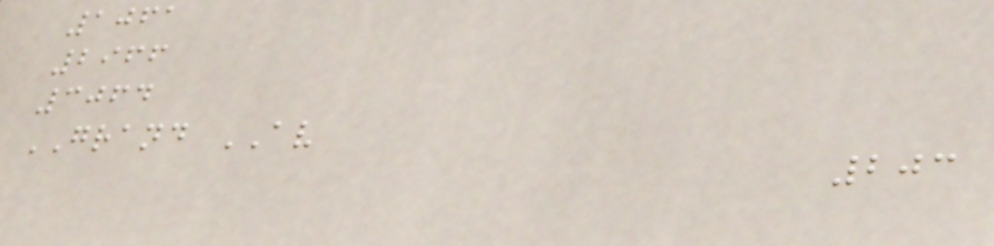1061
2966
3064
GRAND AV
203
